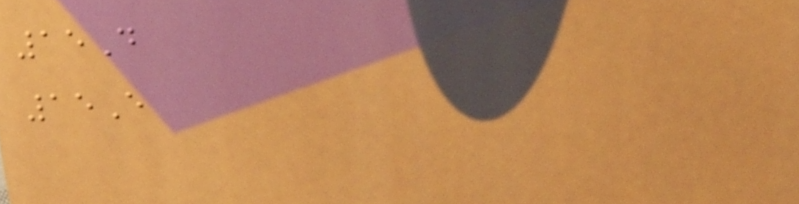15D
15E
